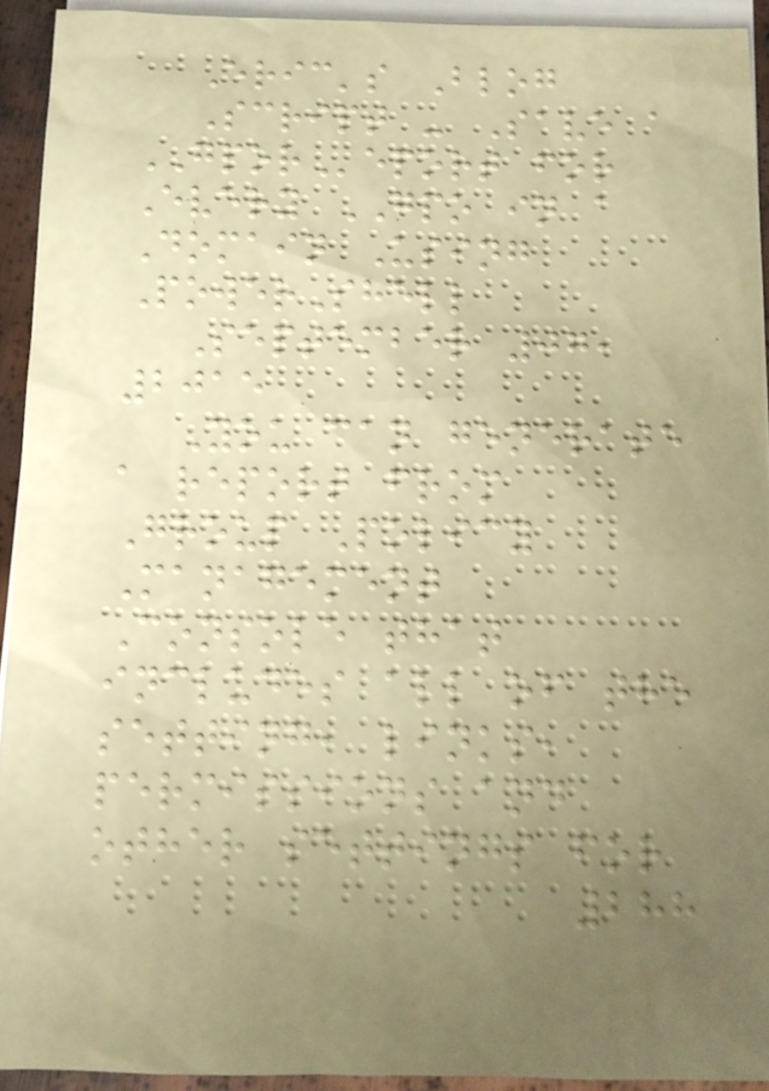Eric's Blog
Script - Save a
GPOReport for
Every GPO in a
Domain Using
PowerShell
September 07,
2015
You can generate
a report from
Group Policy
Management
Console that
includes all of the
setting, links,
permissions and
other settings for
288
